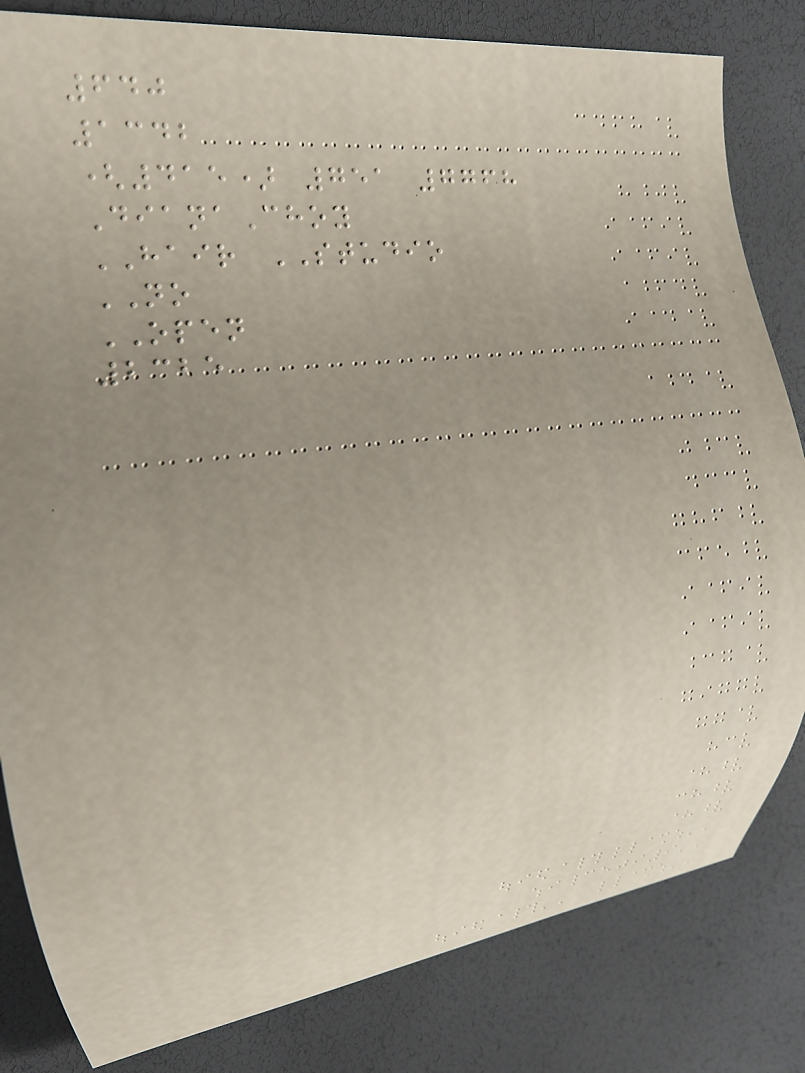640
1342
(415) 751 7768
DianaChoy
HAIR STUDIO
NO
OPEN
2325
